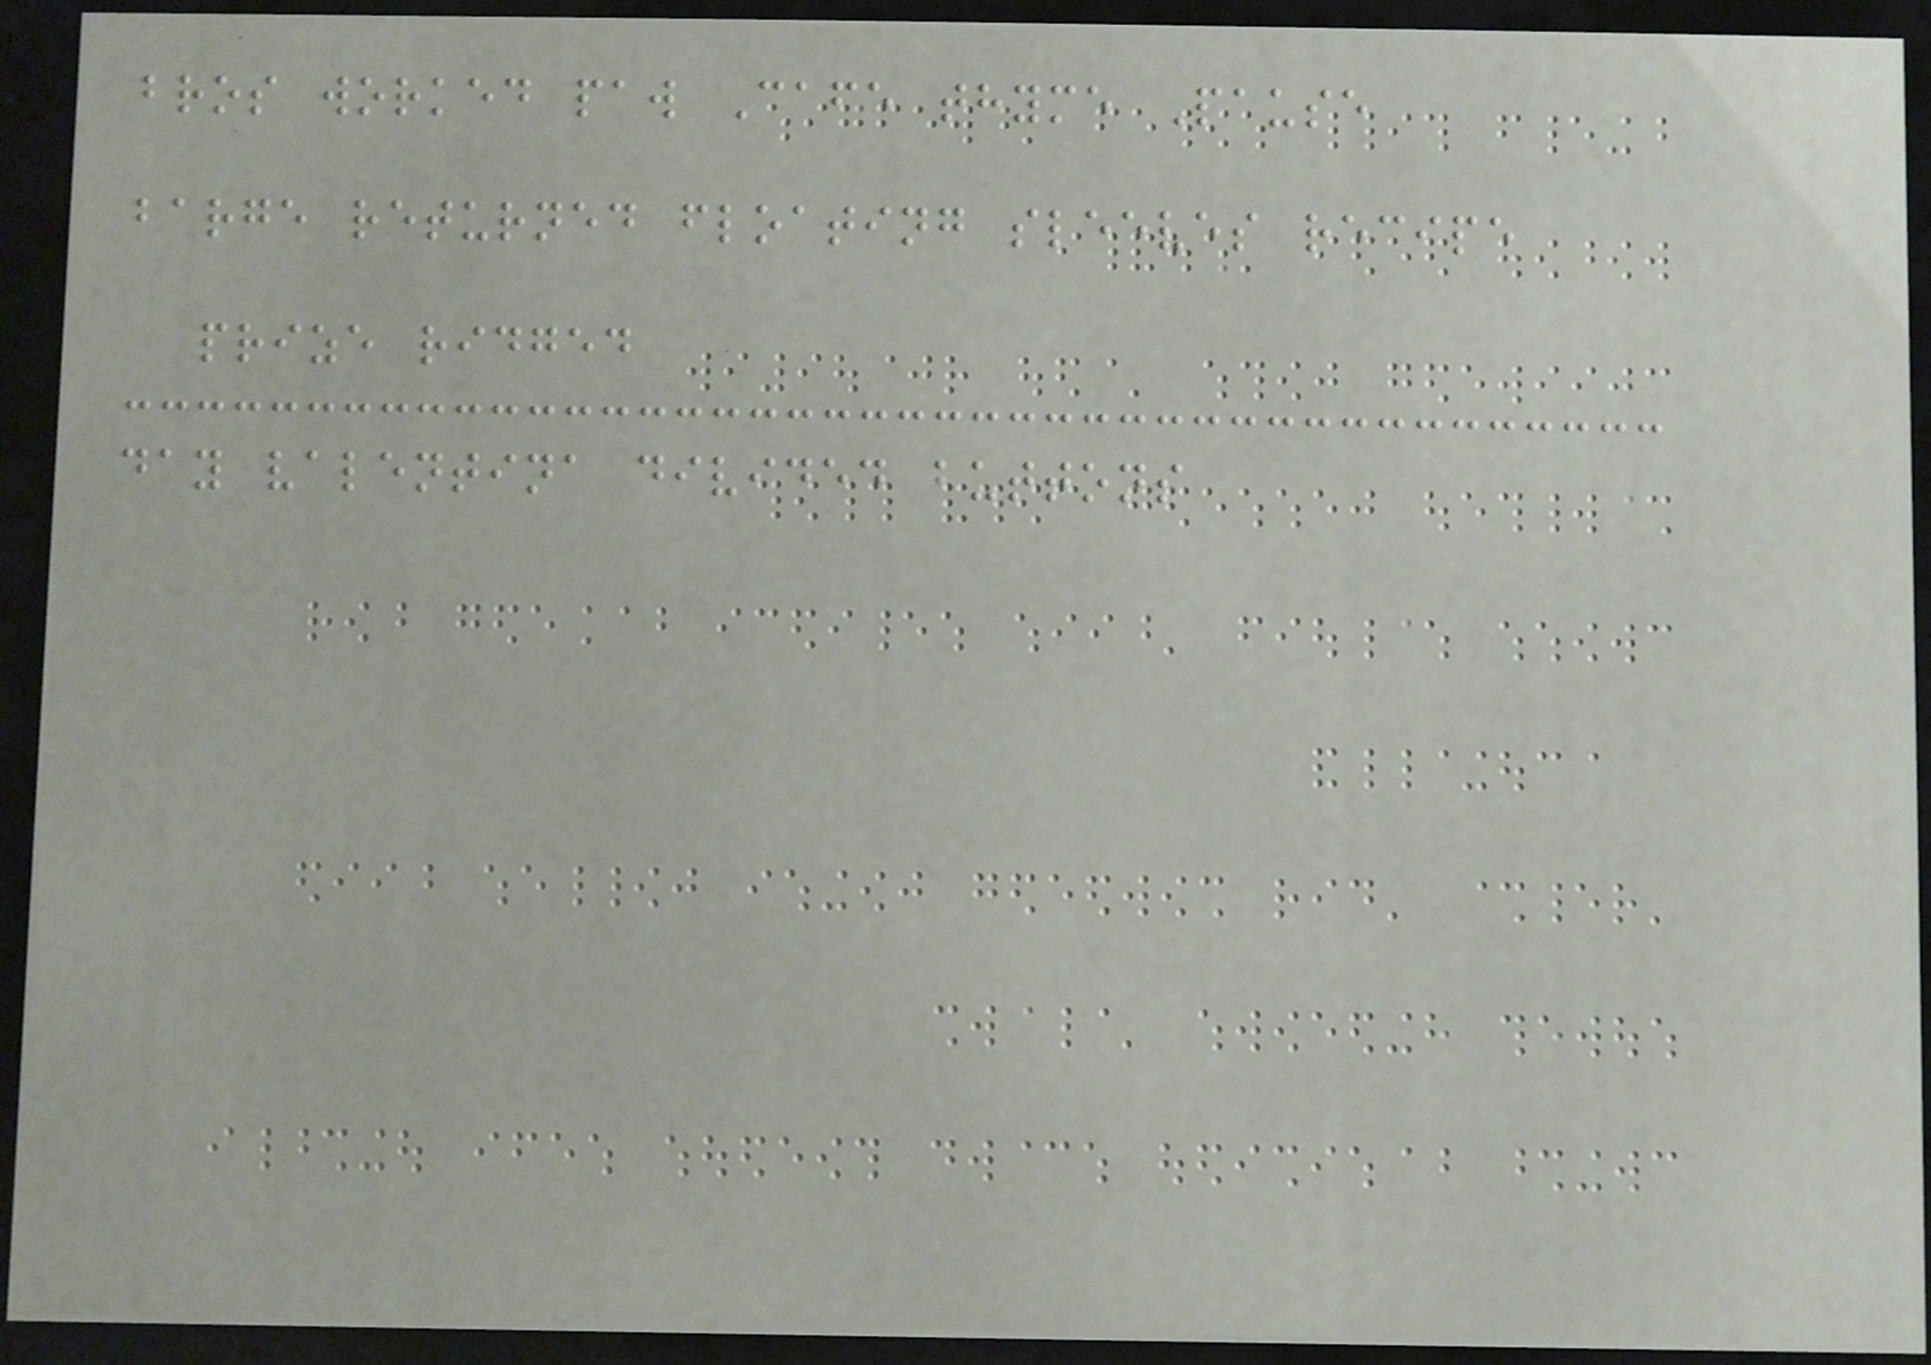bros worked paw Cafe thyme Pause
barge returned floating sleeves recipe
prize ridged
day valentina divided buttons
